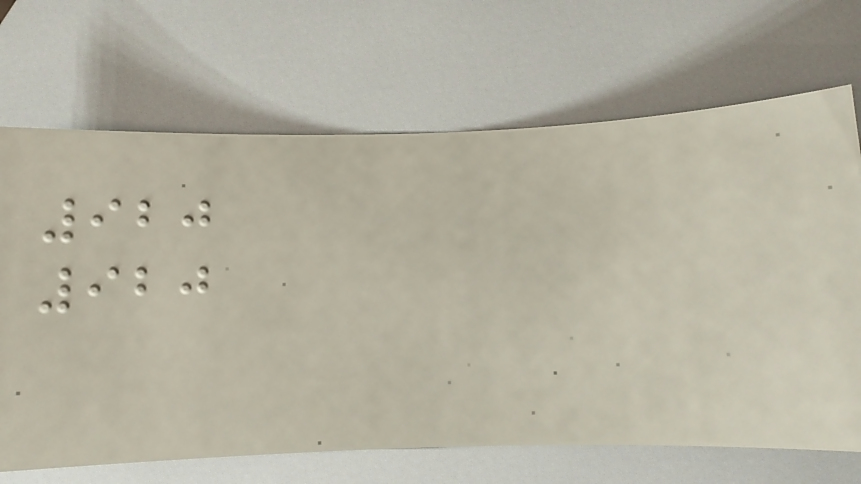920
920
